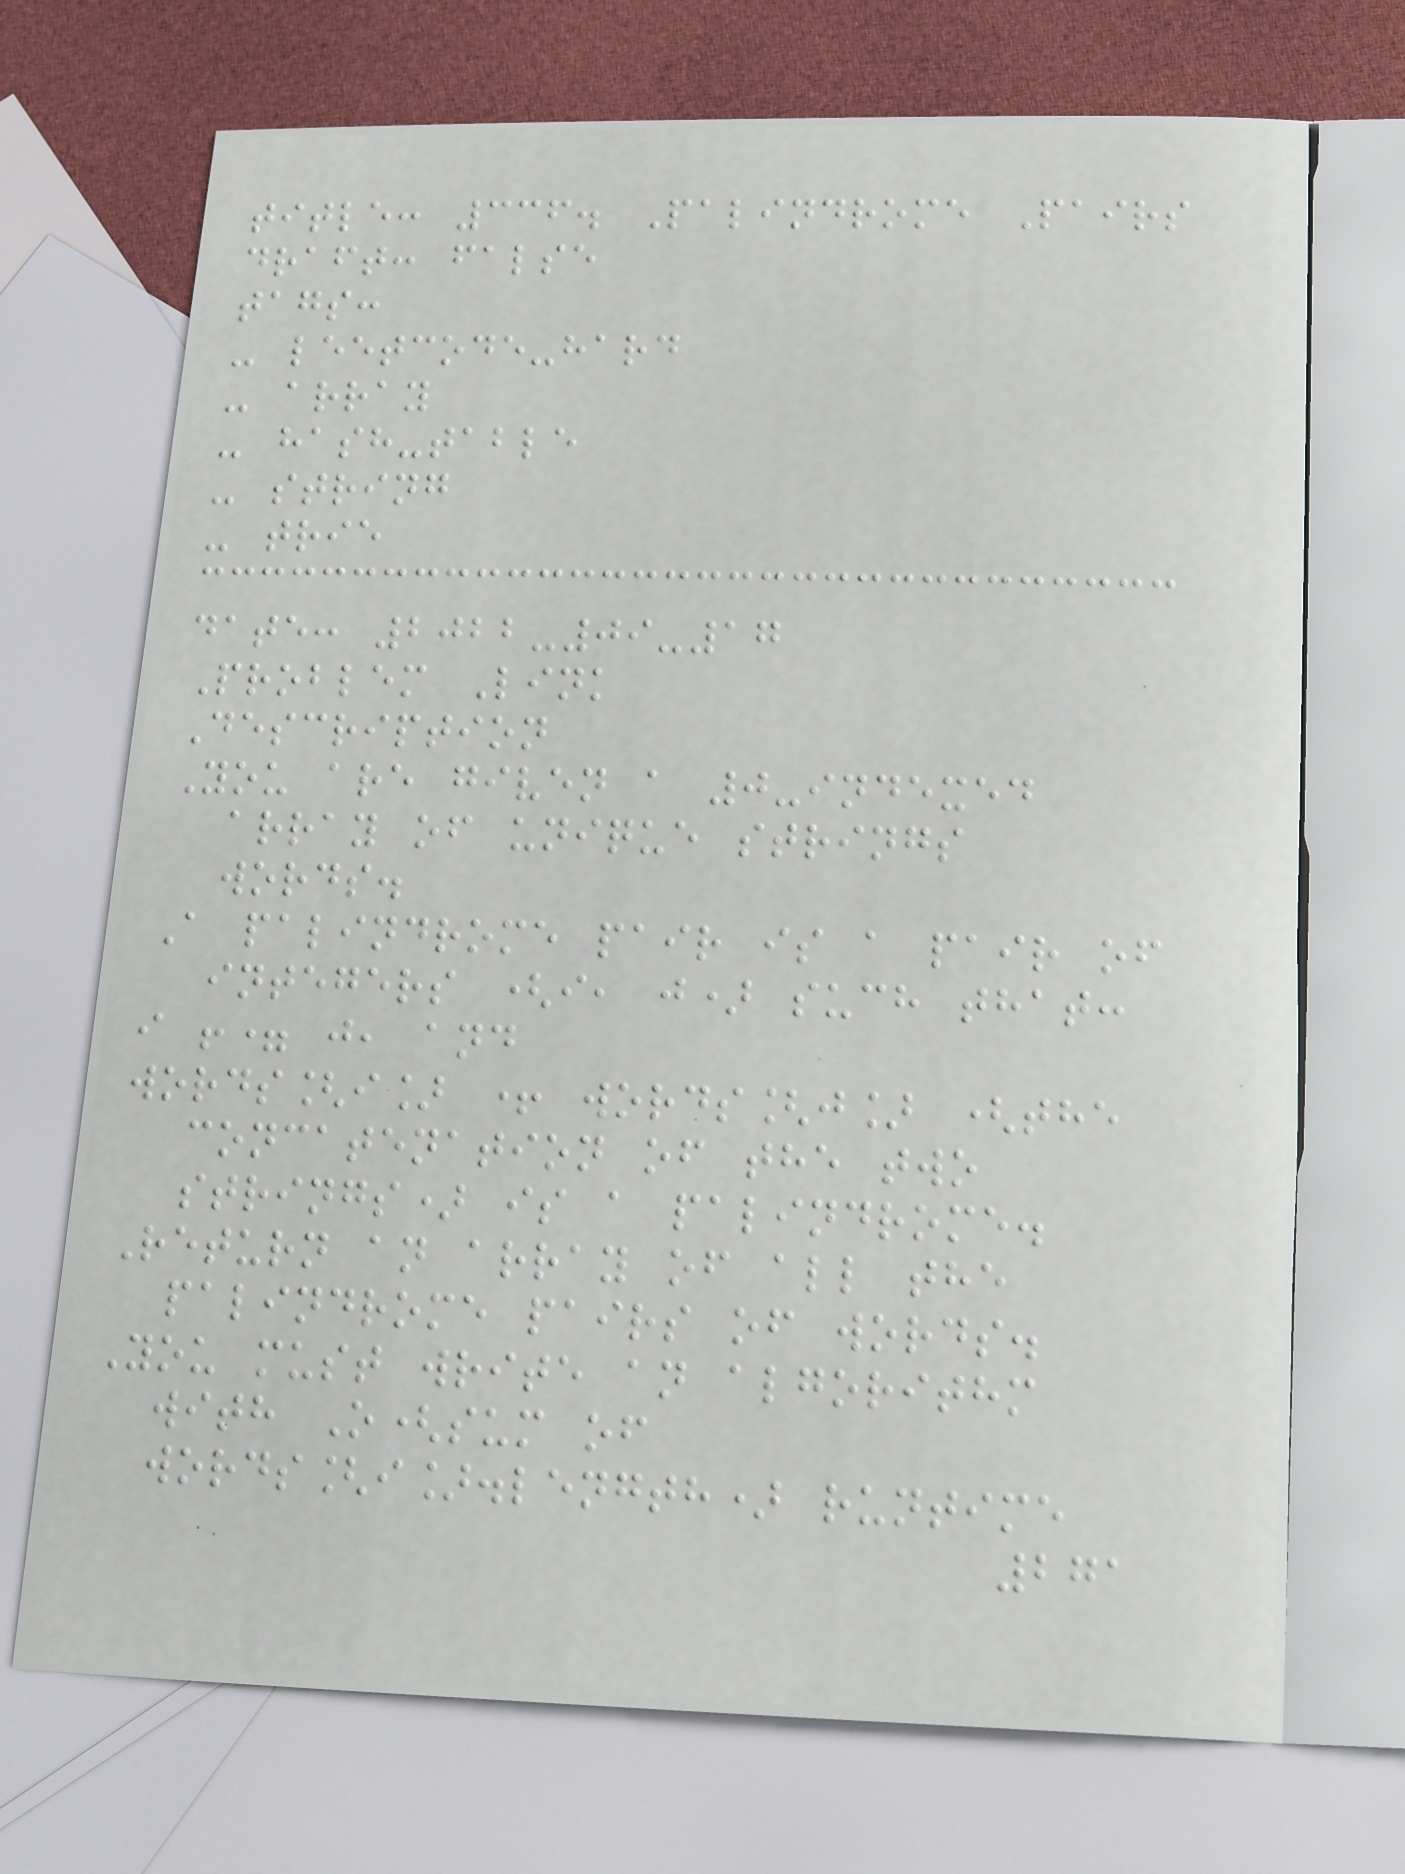title: 336. Palindrome Pairs
draft: false
tags:
- leetcode-hard
- array
- hash-table
- string
- trie
date: 2022-09-17
Problem Link
Description
You are given a 0-indexed
array of unique strings
words.
A palindrome pair is a pair of
integers (i, j) such that:
i != j, and
words[i] + words[j] (the
concatenation of the two
strings) is a palindrome.
Return an array of all the
palindrome pairs of words.
You must write an algorithm
with O(sum of
words[i].length) runtime
271
